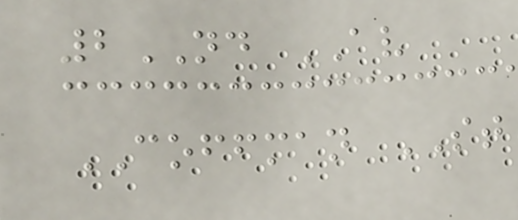2ND AV
COFFMAN ST
